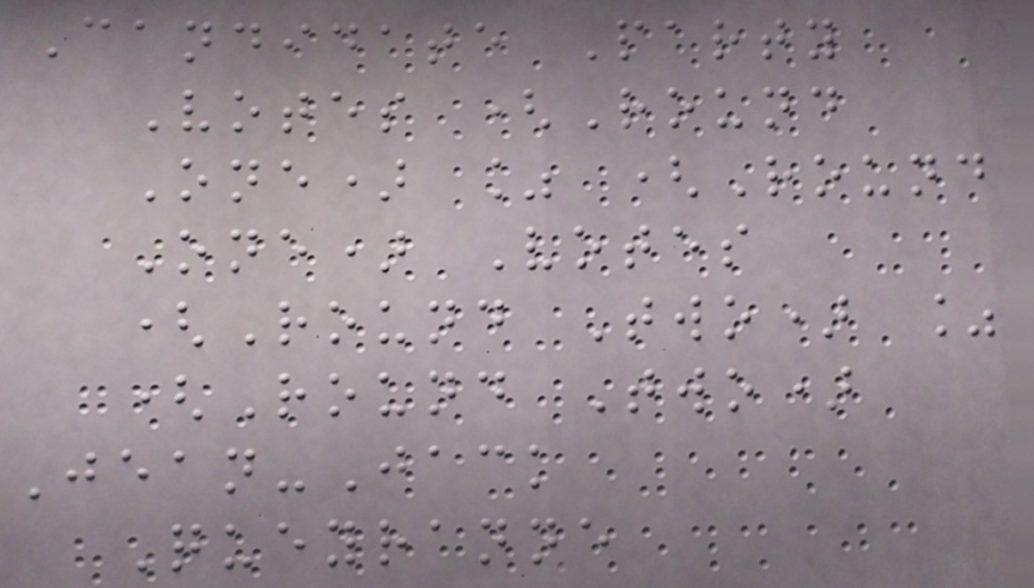Candidate Party
Votes (Round
One) % (Round
One) Votes
(Round Two) %
(Round Two)
Jean-Jack
Queyranne
